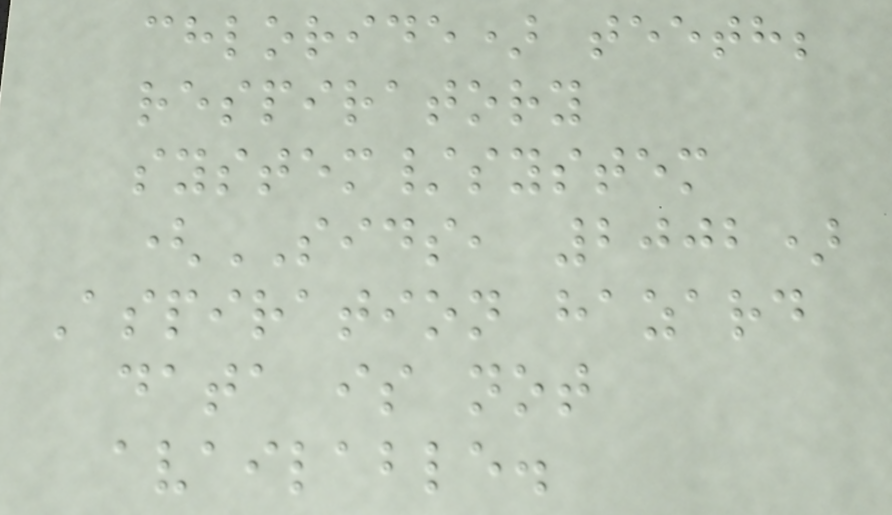chloride) teeth;
respiratory
system/system
(SIDS, 2002)
Aspiration hazard
data is not
available.
